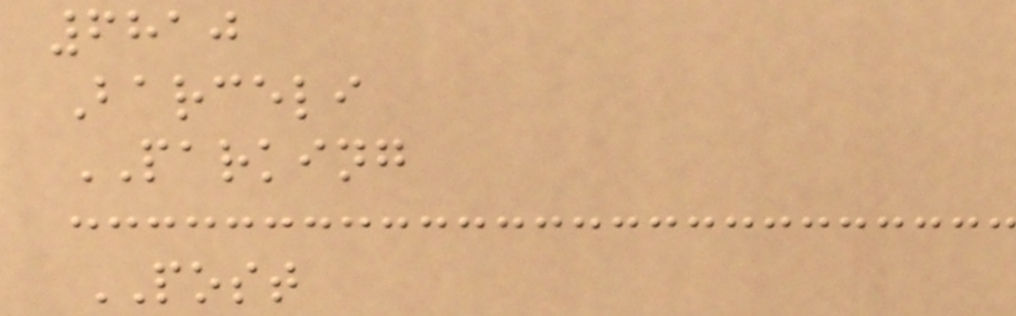6810
Barceli
PARKING
POST
